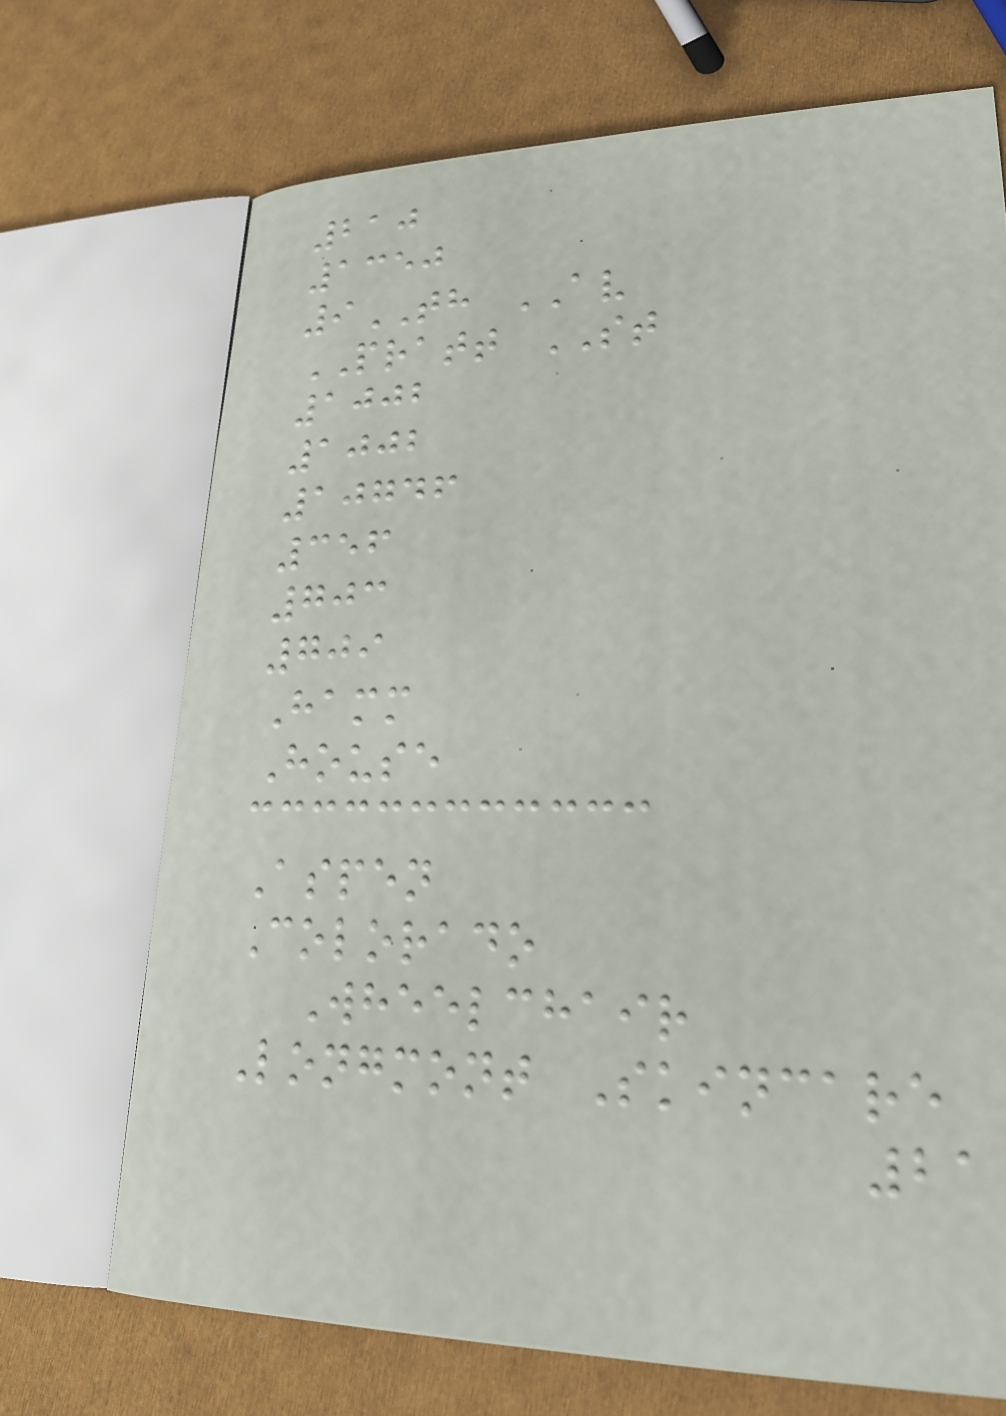210
1350
9TH AV
PRATT ST
1002
1002
10746
356
703
709
Hamm
House
Aspen
Colorado
Wheelchair
Longmont Skincare
21
